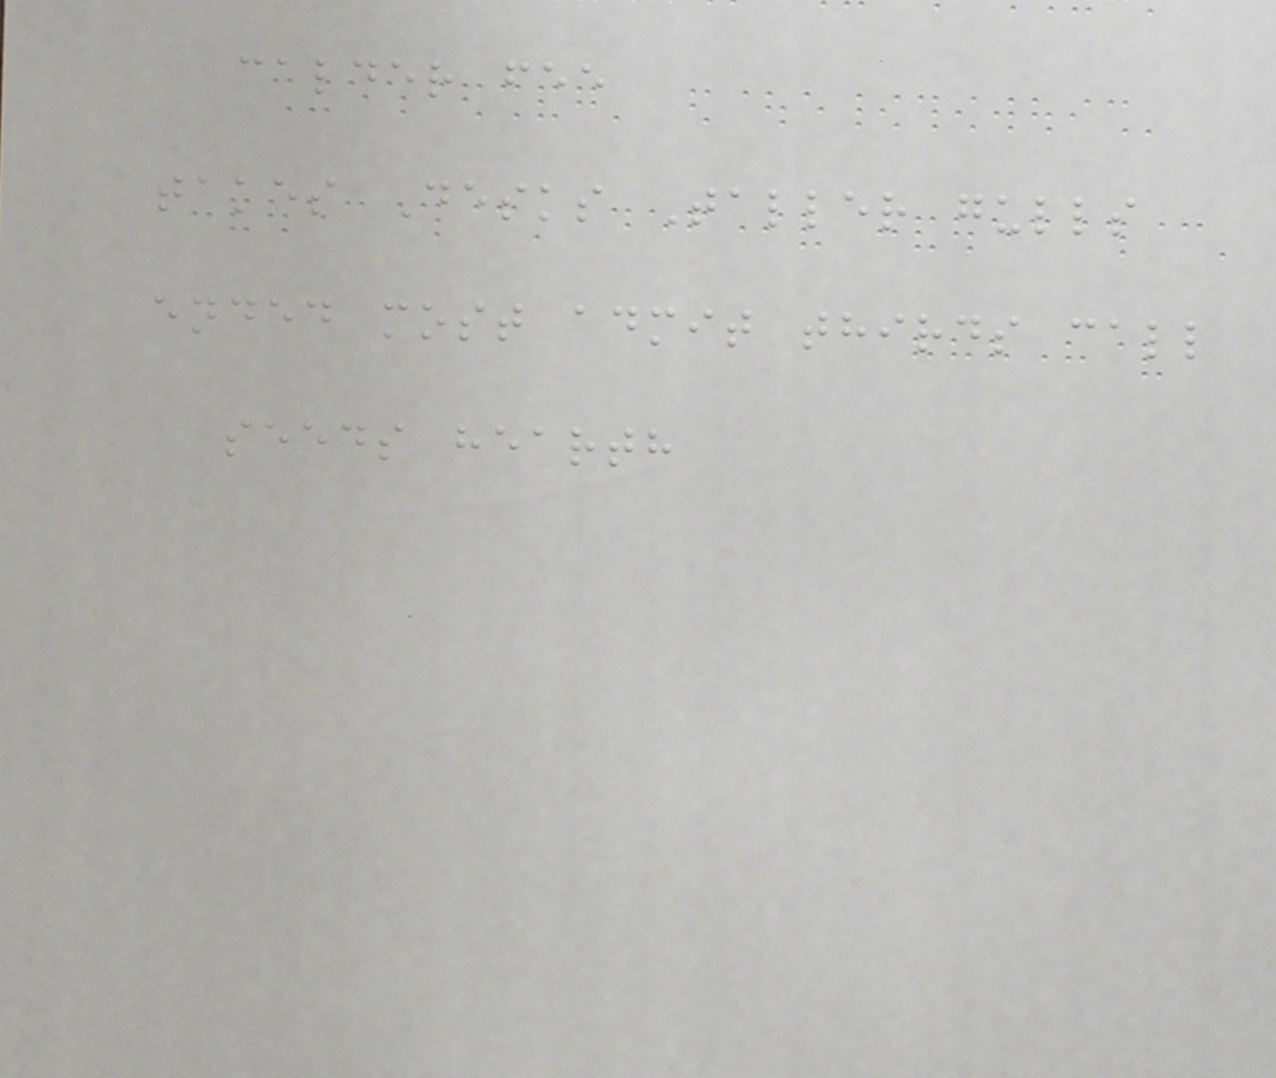calder fee
takes Desks Taller gulls
ended most admit thirds call
seeds hearth
